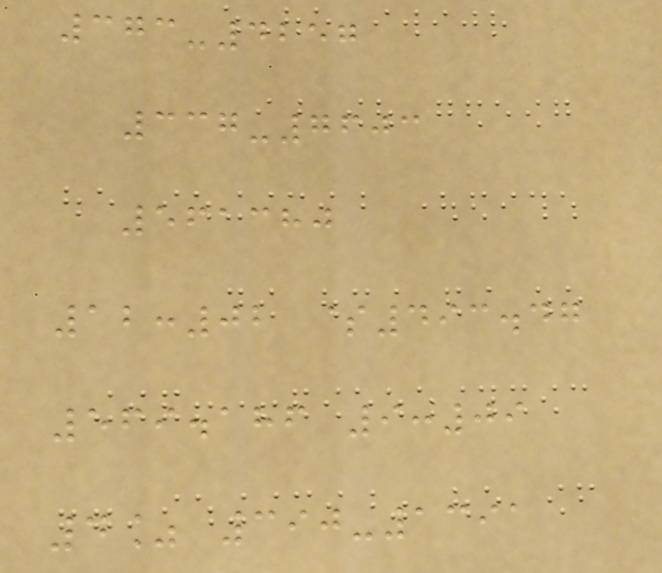373-4257
337-7603
561380
12:02 $493.47
569.186 9:09
4% 390-1391
